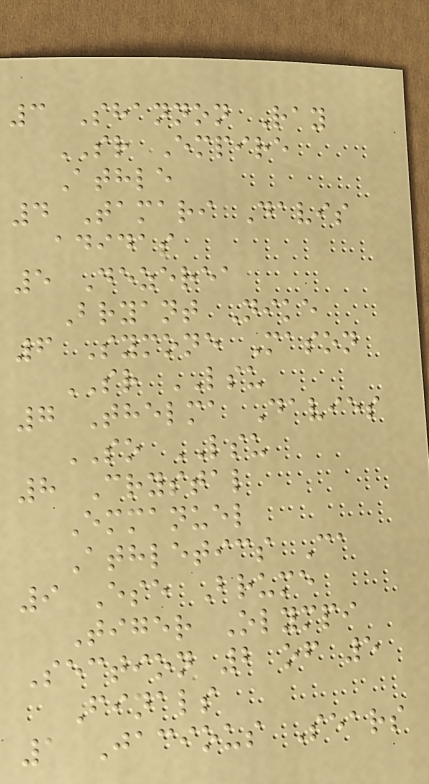3 Shannon Ray
SR Empire
Athle
4 Tamari Davis
adidas
5 Dezerea
Bryant Nike
6 Symone Mason
SR LSU
7 Thelma Davies
SO LSU
8 Crystal
Emmanuel
Athletics Ca
9 Ese Brume
Tiger Olympi
Section 2 of 5
Finals
1 Jacious Sears
